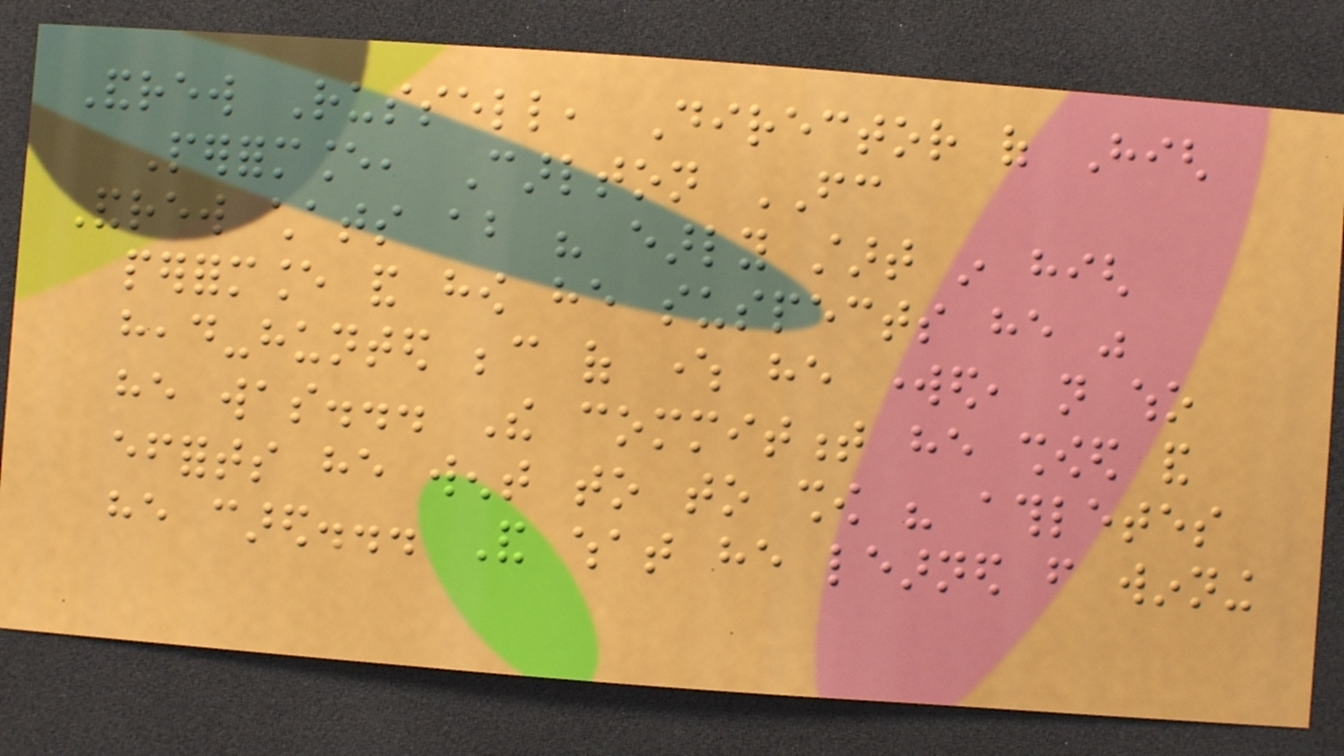Andrew Russell, Director of High
Performance, Carlton FC
Andrew chats about his early start in high
performance and how he suspects he was
head-hunted because of where he worked, not who
he was... The commitment he showed and
efforts he went to to show his athletes
he cared... And what he learned from winning
